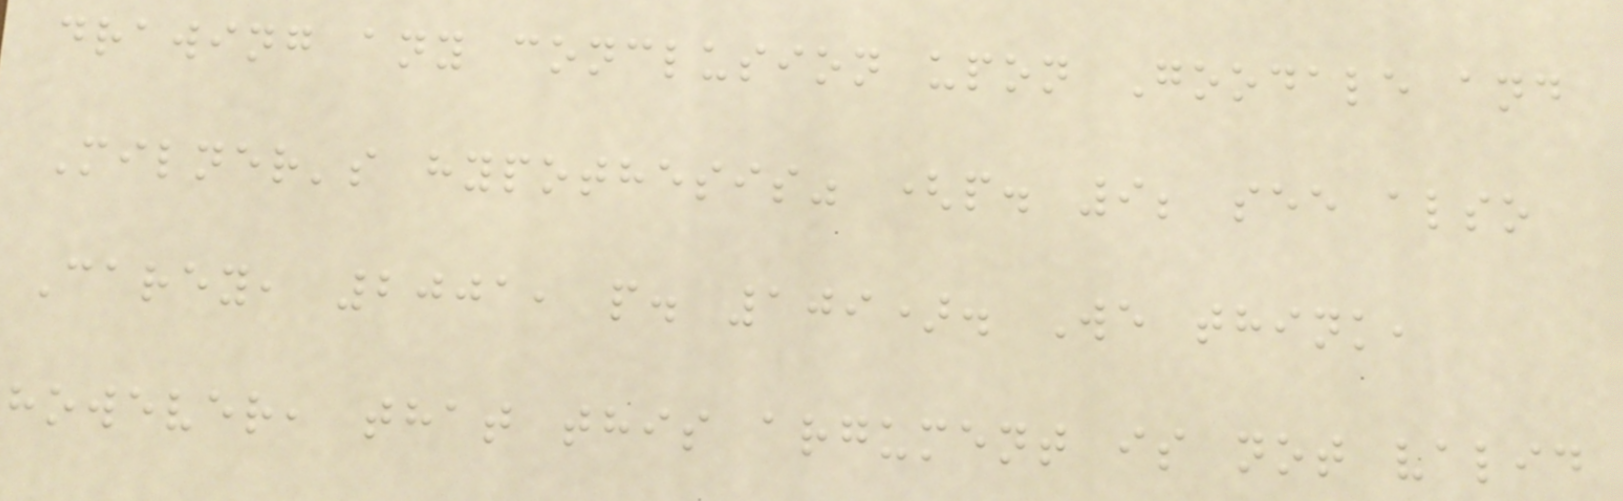drawing any conclusion upon Goodale and
Milner's hypothesis" (p. 9; see also
Carey, 2001, p. 109). We think,
however, that this argument is not valid
